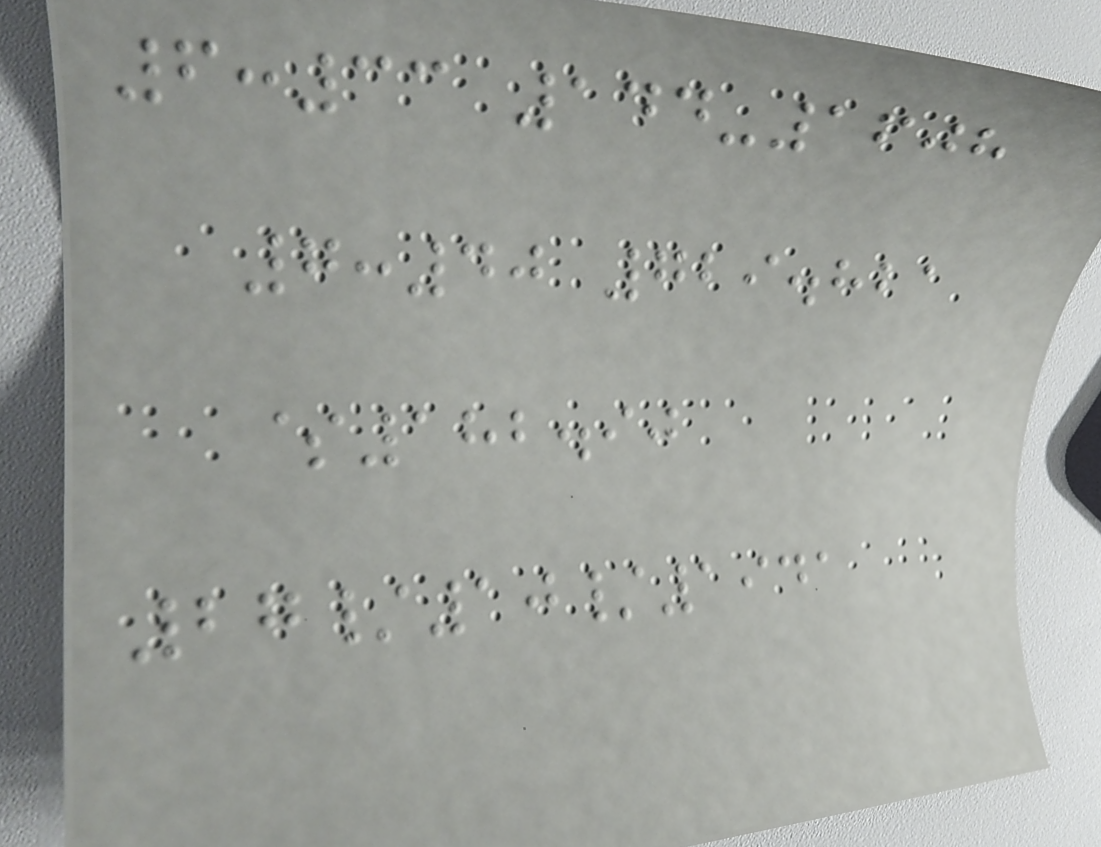6:33 144-1608
7:40 729.821
$182.90
27/10/1941
